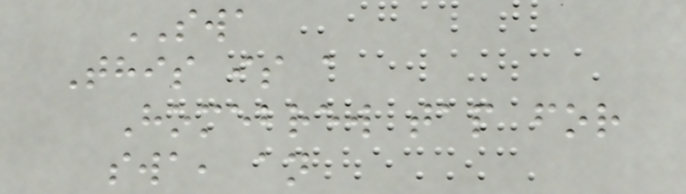SWA
This is a
Homebrew tap for
swa, an
